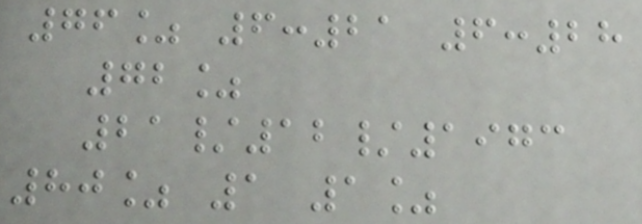76% 6:21 6:28
72%
21/12/1973
80% 1 1%
